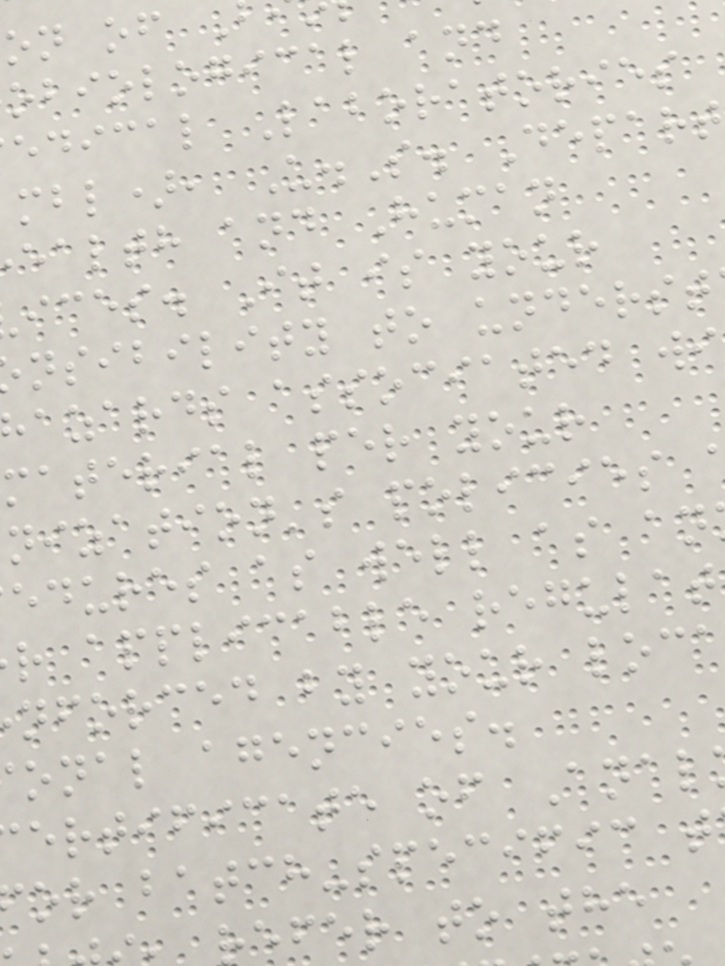obiological and
edical Laboratories
mbl), U.S. Depart
ealth and Human
ices. It is your
nsibility to underst
azards associated wi
material per your
nization's policies
edures as well as an
r applicable regulat
nforced by your loc
onal agencies.
ertificate of Anal
or batch-specific t
efer to the
